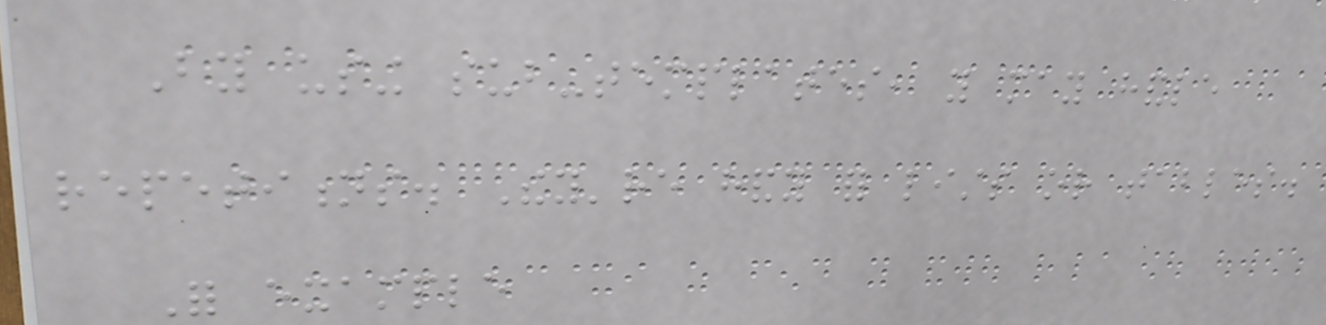By using sub-templates, you may handle
repetitions. They're handy for lists or tables.
For example
